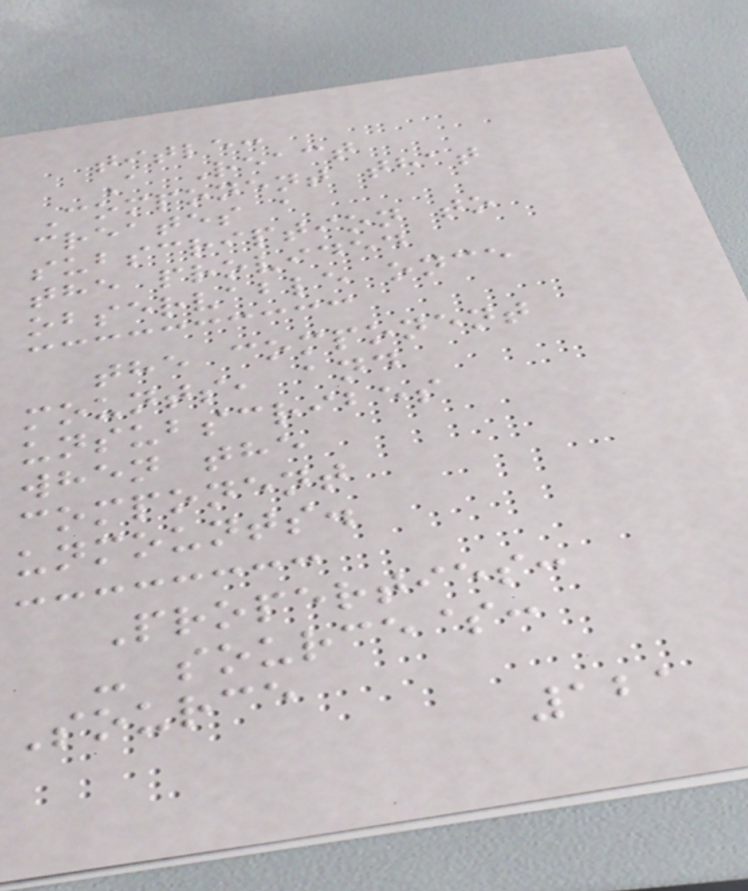title:
A React
Component that
creates a
subscription to
the provided
observable once
the component
mounts, and
unsubscribes
when the
component
unmounts.
Properties:
- source$:
Source
121
